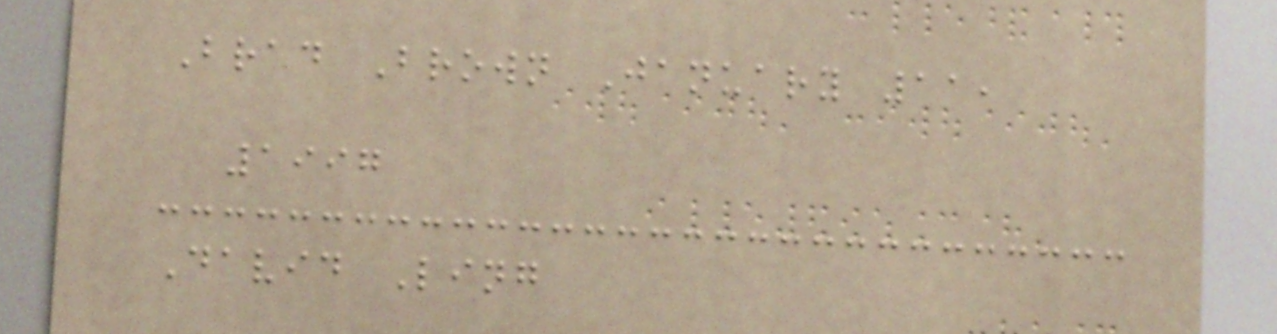Brad Brown January 11,
1997
David Ling
